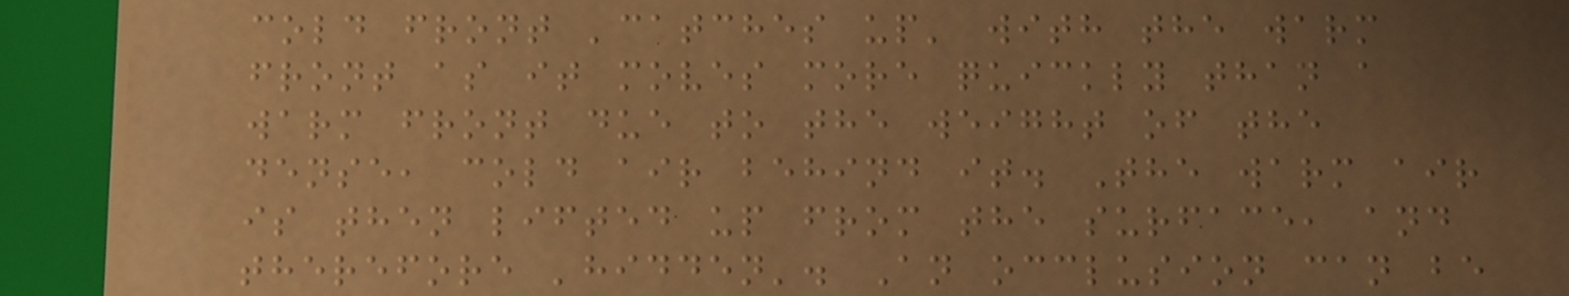cold front 'catches up' with the warm
front as it moves more quickly than a
warm front due to the weight of the
dense, cold air behind it. The warm air
is then lifted up from the surface, and
therefore 'hidden'. An occlusion can be
